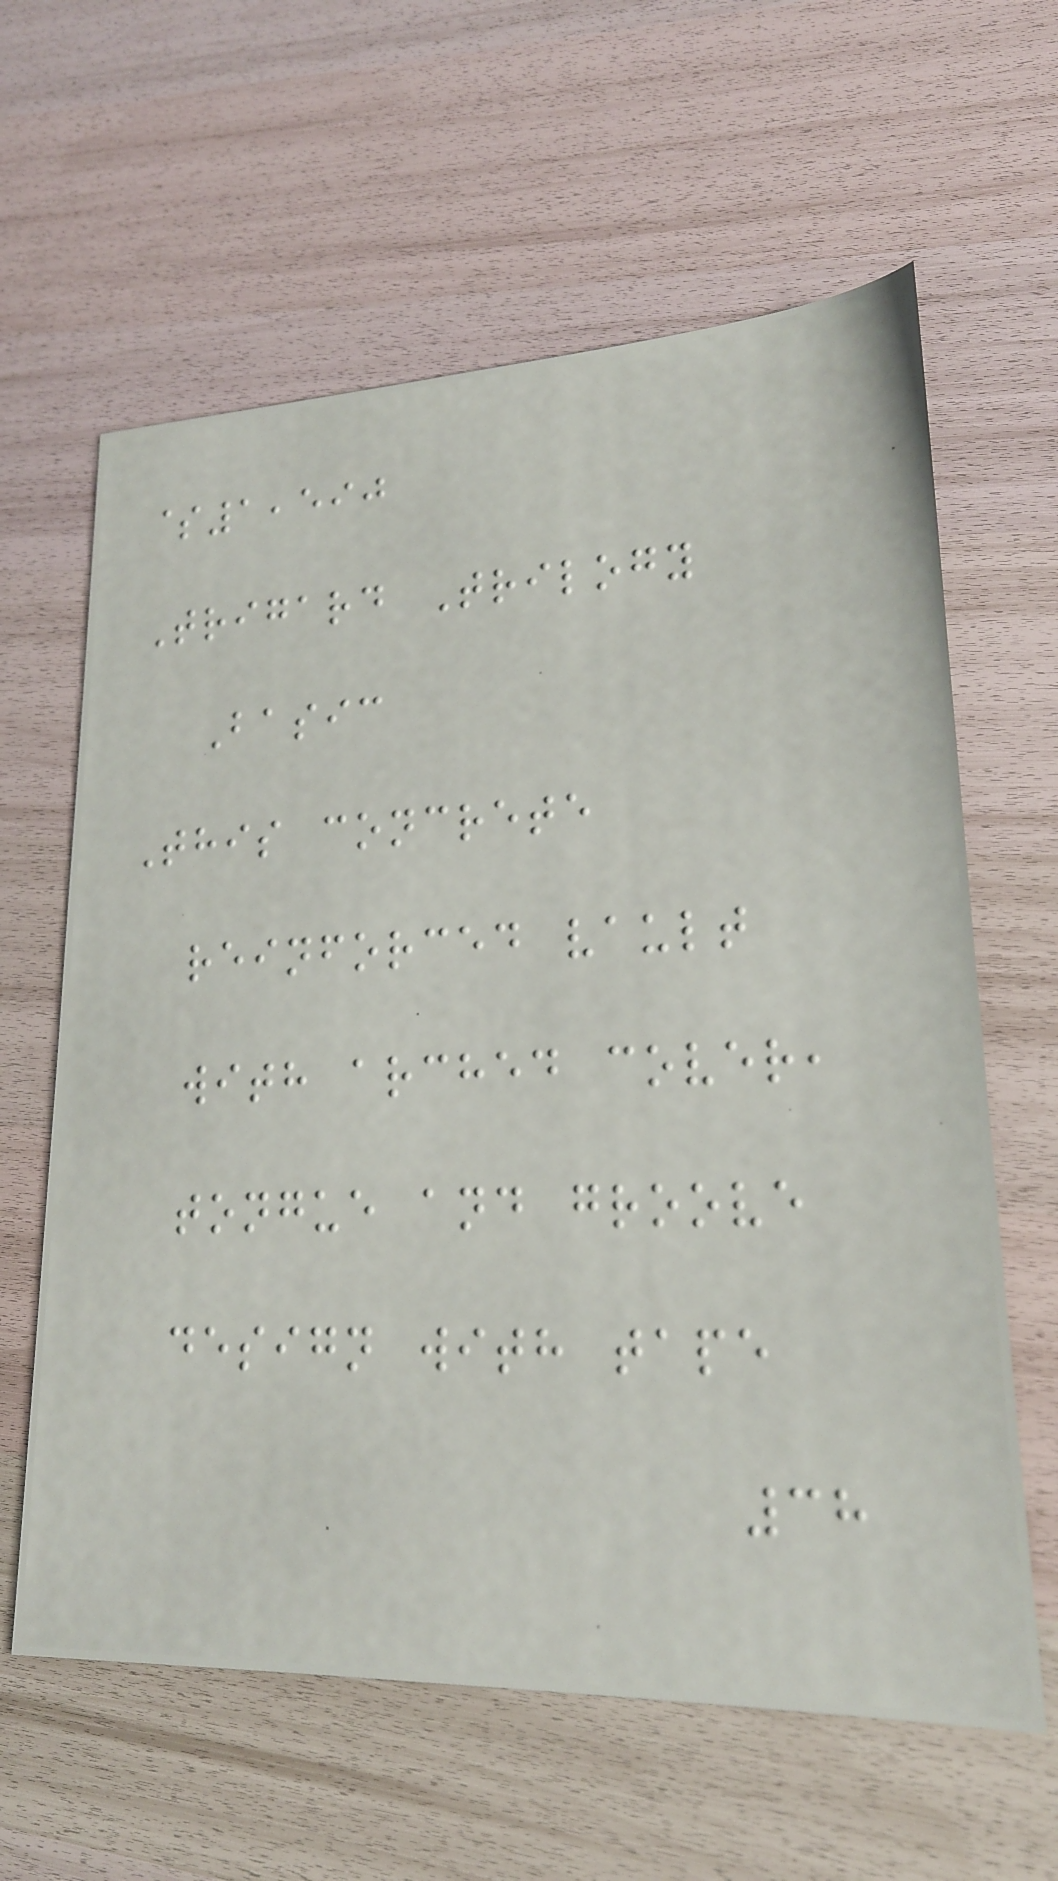$1,590
Trigard Trilogy
Basic
This concrete
reinforced vault
with arched cover,
tongue and groove
design with tape
38
